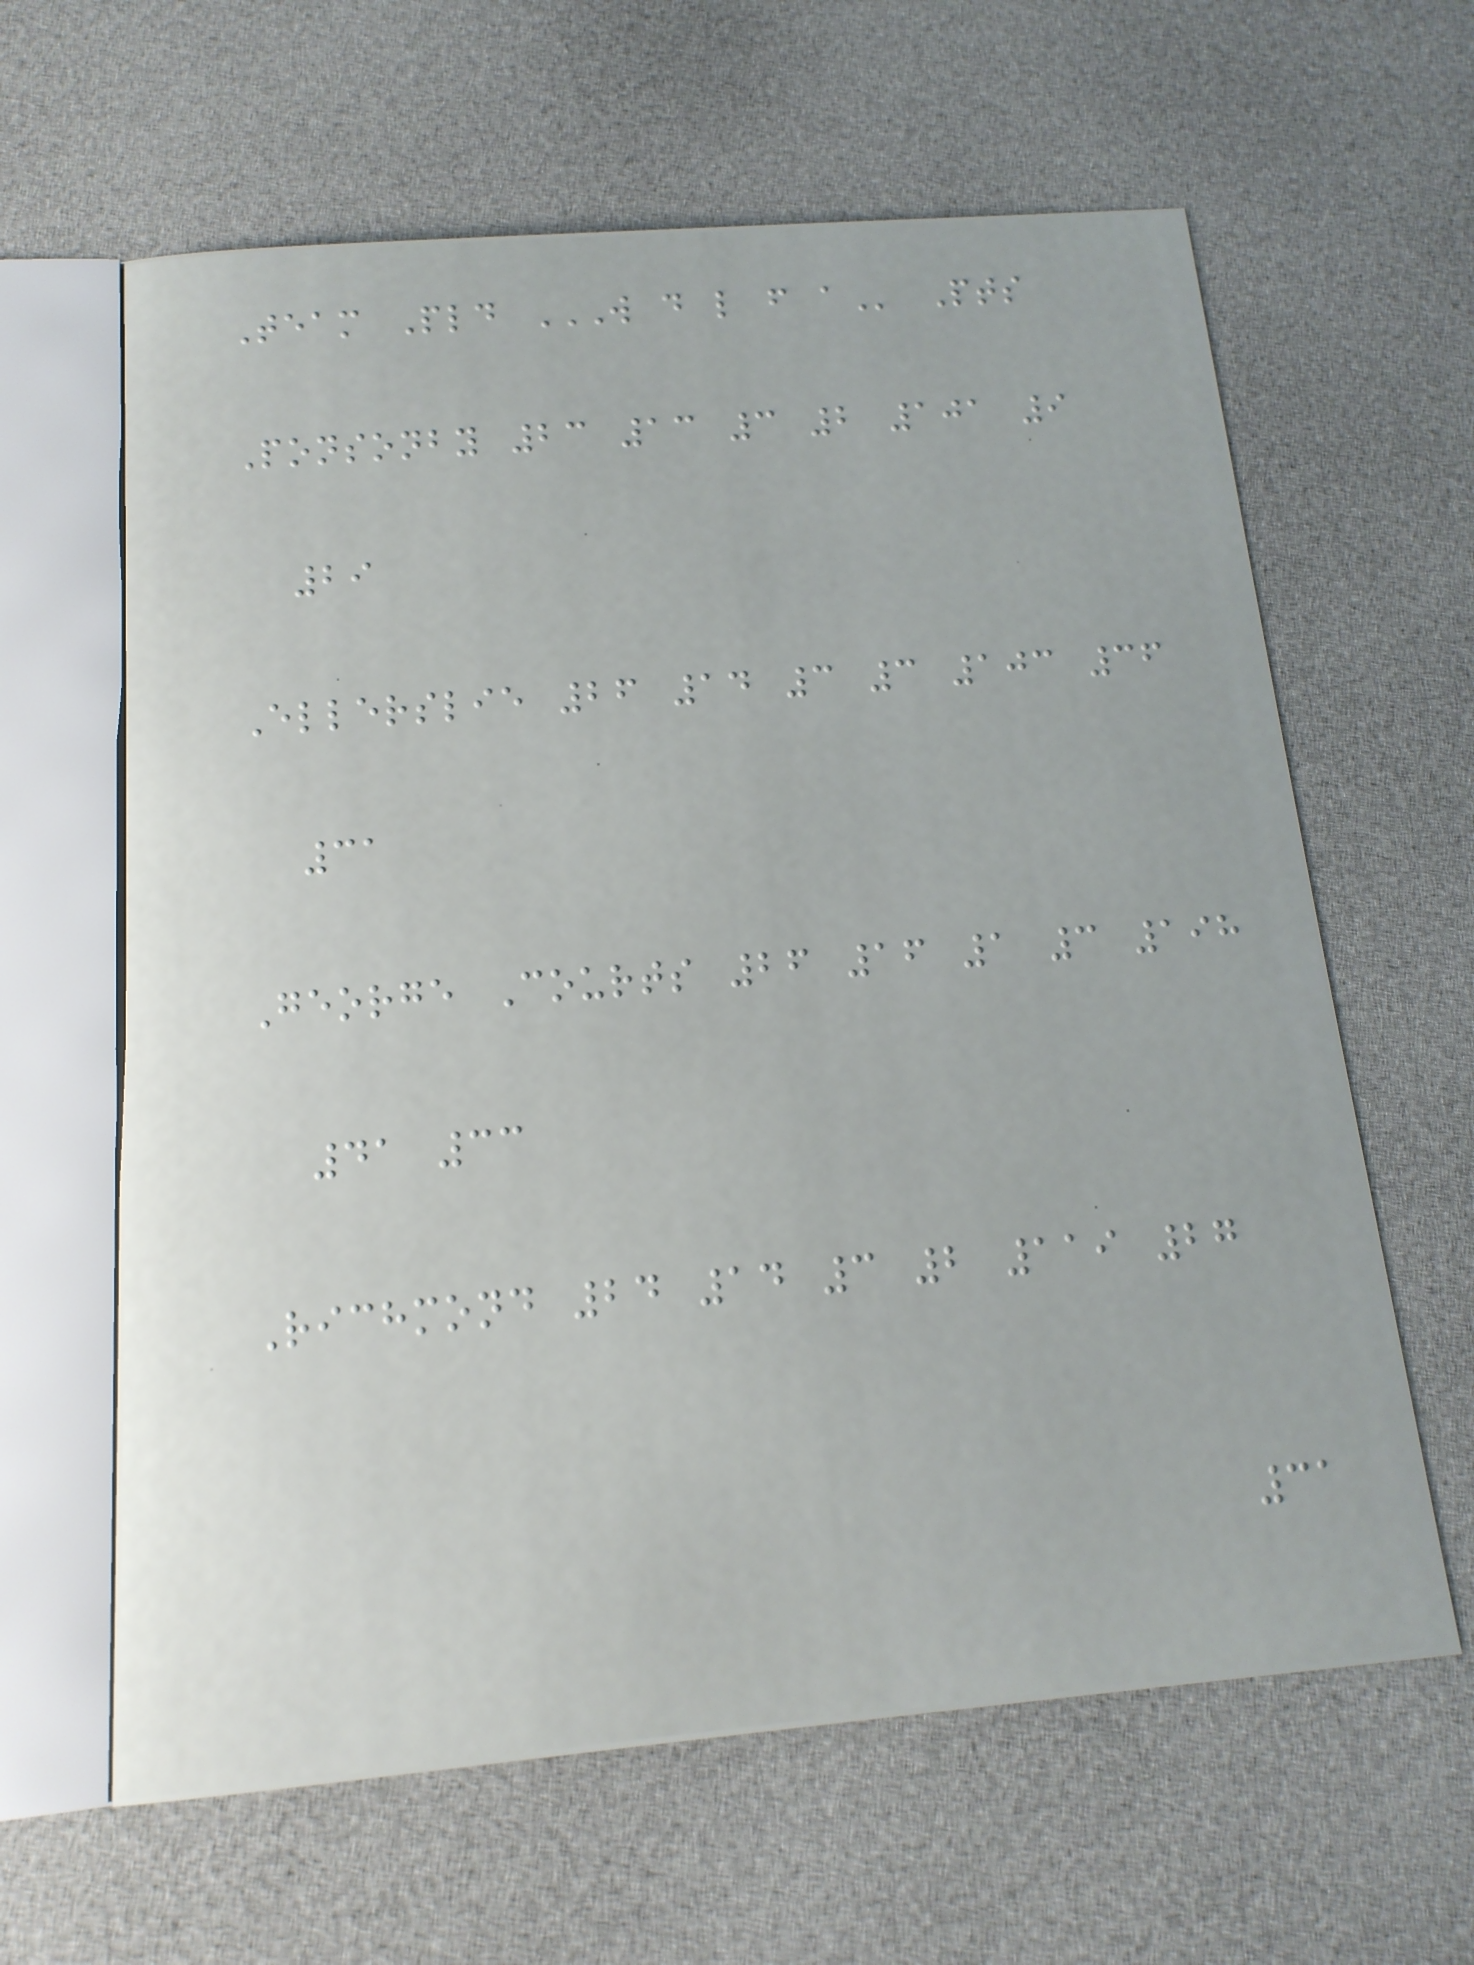Team Pld W D L F A Pts
Ponsonby 23 13 3 2 101 9
29
Ellerslie 26 14 3 3 103 36
31
George Courts 26 16 1 3 198
41 33
Richmond 24 14 3 2 119 27
31
